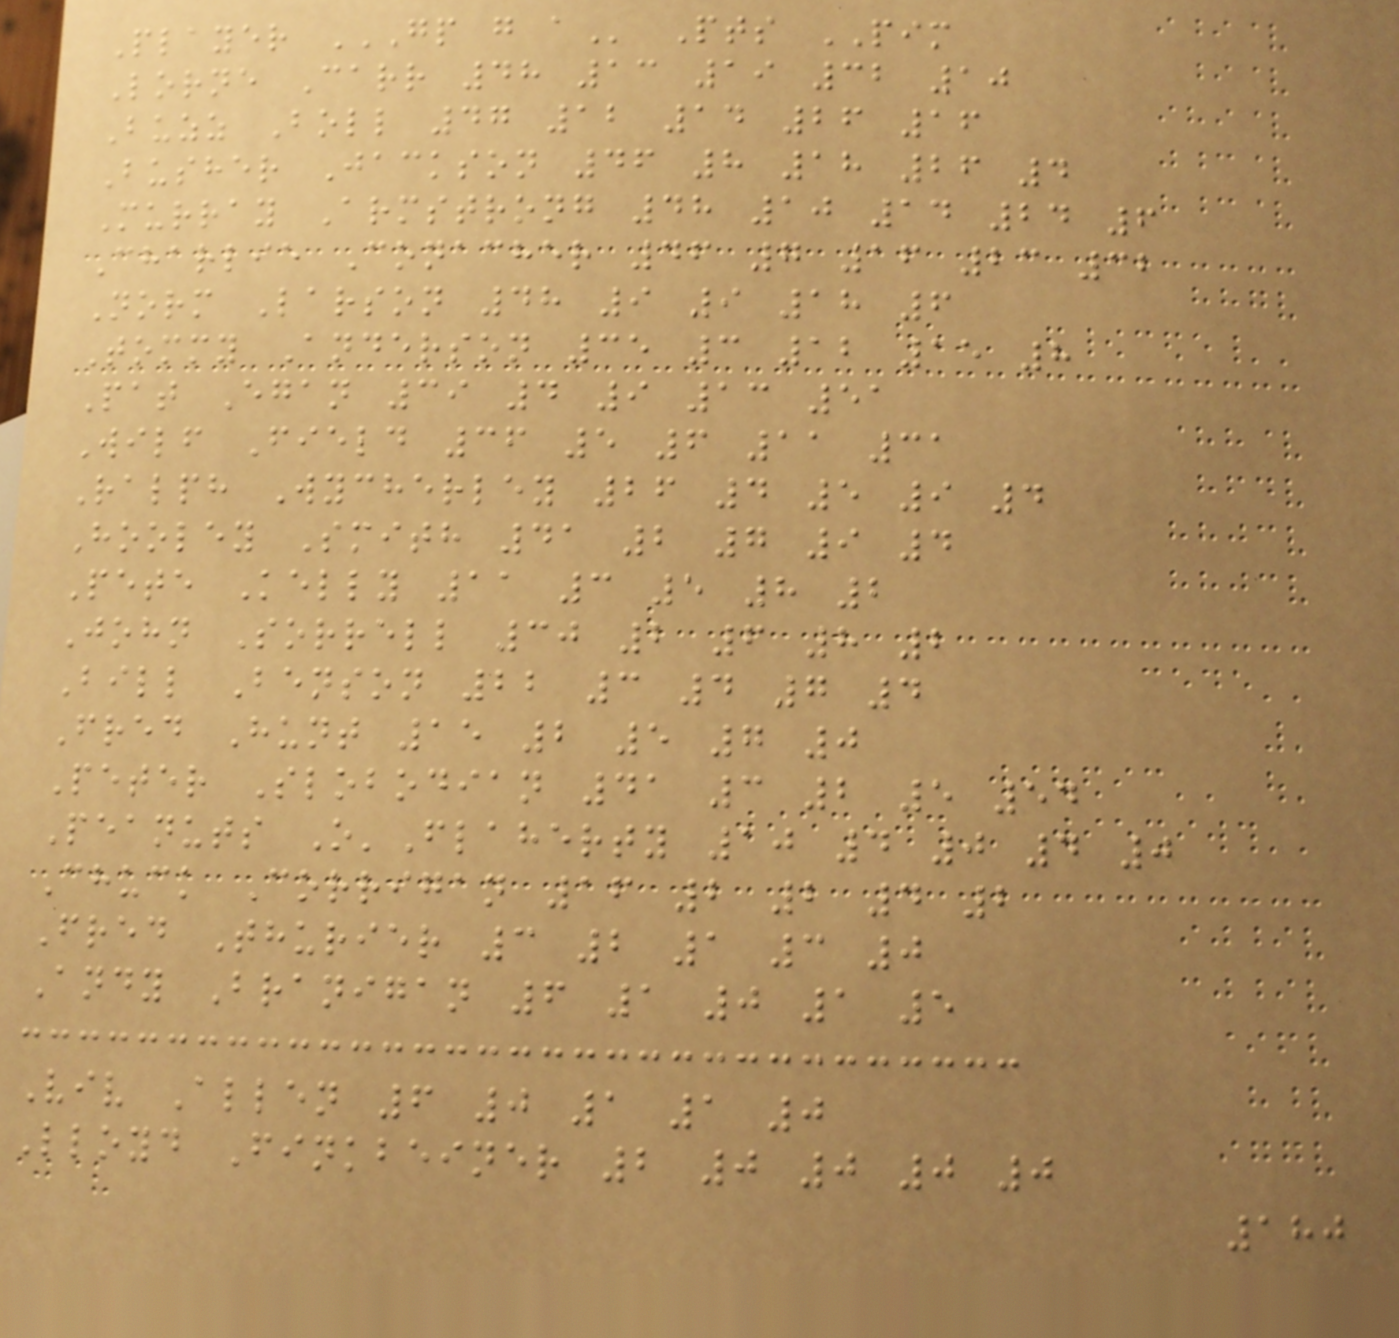Player GP G A Pts PIM
Lorne Carr 48 13 19 32 10
Buzz Boll 47 12 14 26 16
Busher Jackson 46 8 18 26 4
Murray Armstrong 48 10 14 24 6
Charlie Conacher 46 7 16 23 32
Norm Larson 48 9 9 18 6
Tommy Anderson 35 3 12 15 8
Pat Egan 39 4 9 13 51
Wilf Field 36 5 6 11 31
Ralph Wycherley 26 4 5 9 4
Hooley Smith 41 2 7 9 4
Pete Kelly 11 3 5 8 2
John Sorrell 30 2 6 8 2
Bill Benson 22 3 4 7 4
Fred Hunt 15 2 5 7 0
Peter Slobodian 41 3 2 5 54
Peanuts O'Flaherty 10 4 0 4 0
Chuck Corrigan 16 2 2 4 2
Fred Thurier 3 2 1 3 0
Andy Branigan 6 1 0 1 5
Viv Allen 6 0 1 1 0
Lloyd Finkbeiner 2 0 0 0 0
180
